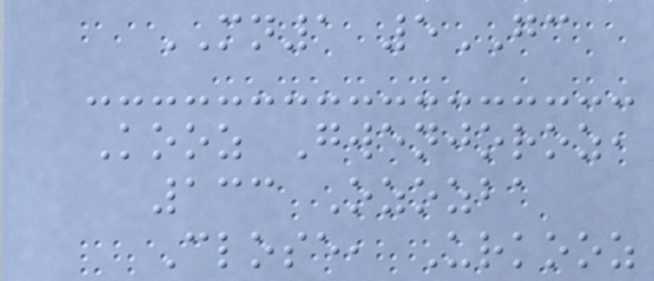MN1 5GC
Kooz Gwenjoroz,
133 Ozozba
Close, Urkooz
